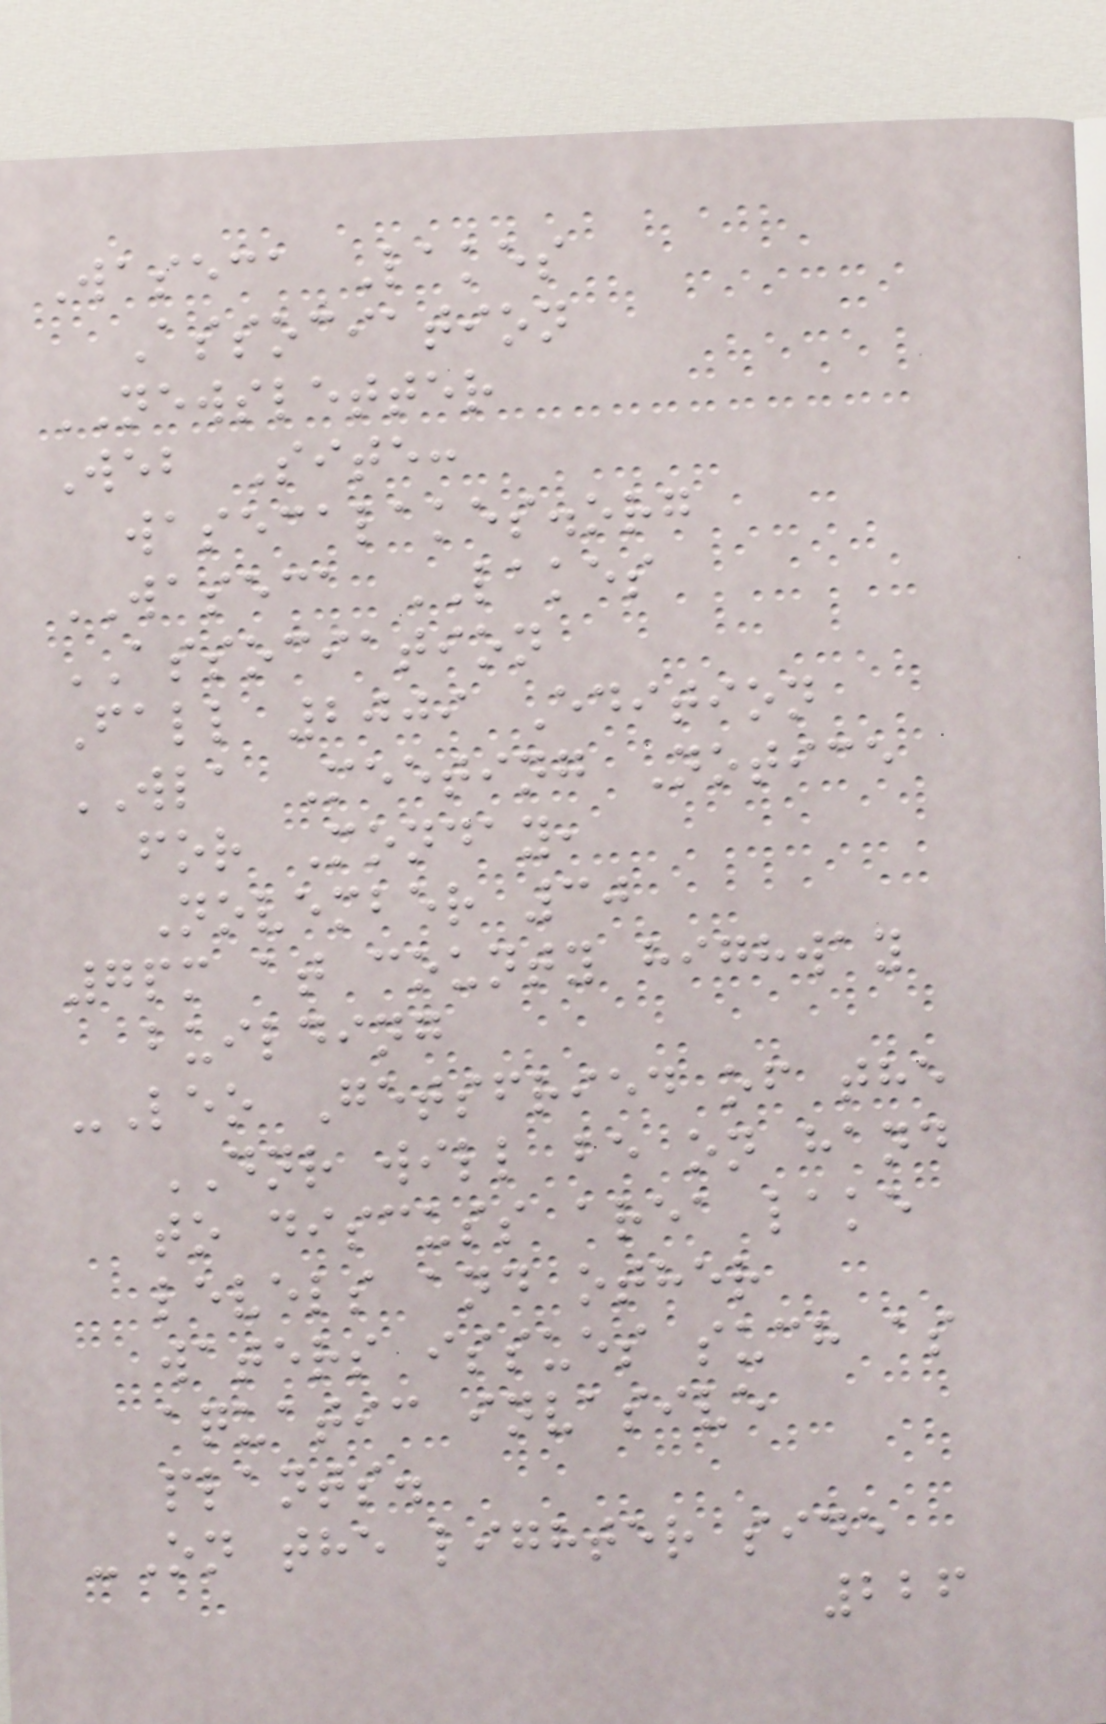Waseca Lakes
Association
NEWSLETTER
Web Site:
wasecalakes.org
WASECA LAKES
ASSOCIATION
Fall 2009 Edition
WLA Meeting Notice
for Monday,
November 30
7pm at county highway
building
-Leo Getsfried of the
DNR will be on hand
to discuss area lake
levels and other
waters issues such as
aquatic invasive
plants.
-On the lighter side
226
